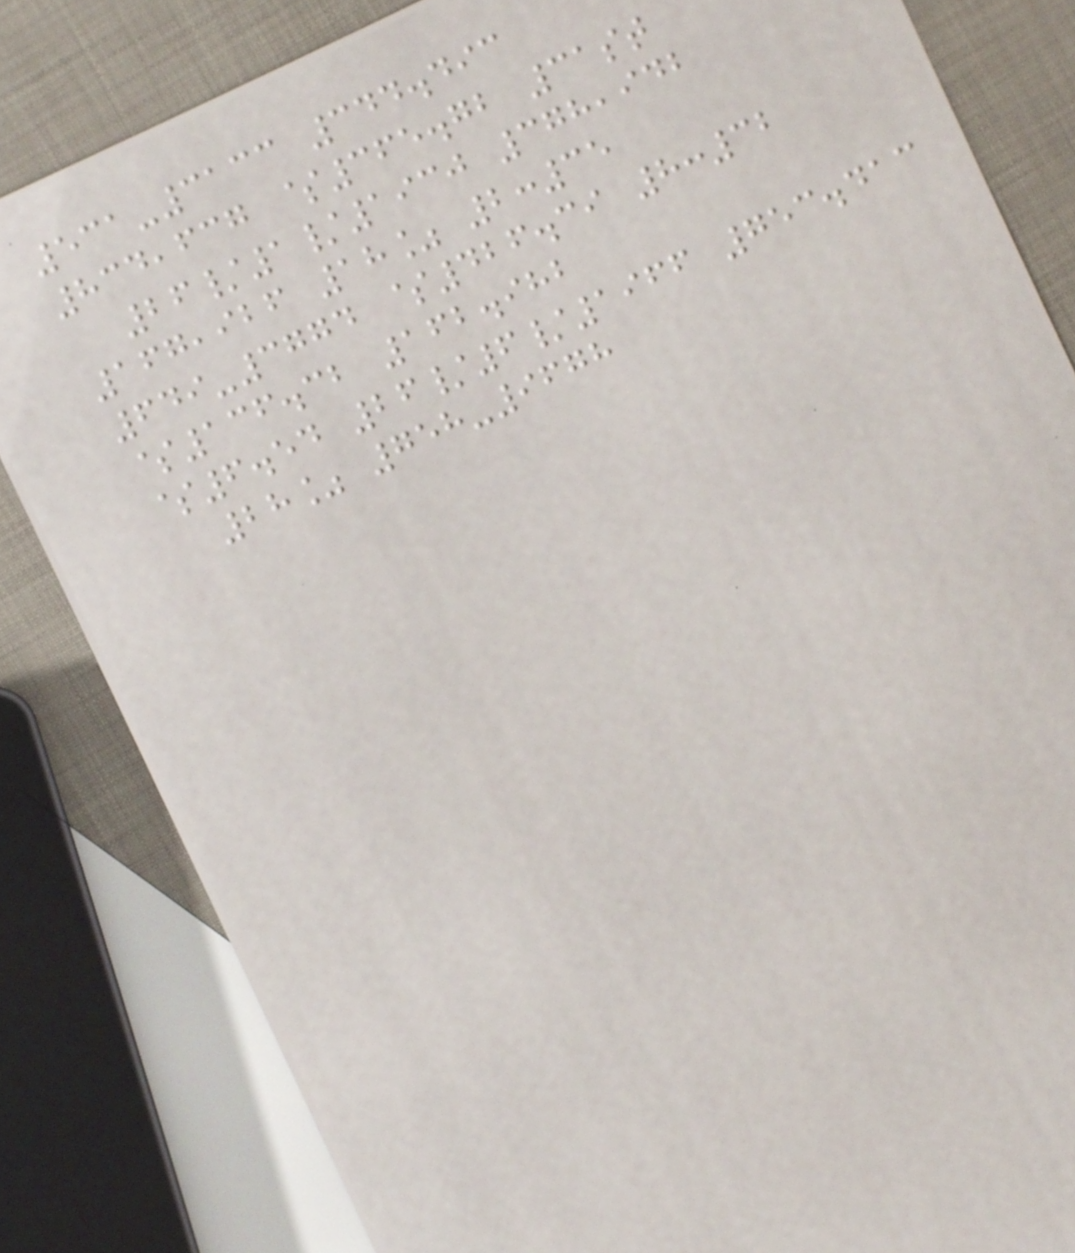531-3133 344.493
834,637 $365.72 31st
26/1/1930 378,942
167,926 18% 2:35
649-3774 $426.39 8:32
$136.32 162.982
$6.54 26/6/1966 753.413
28% 758-9678
